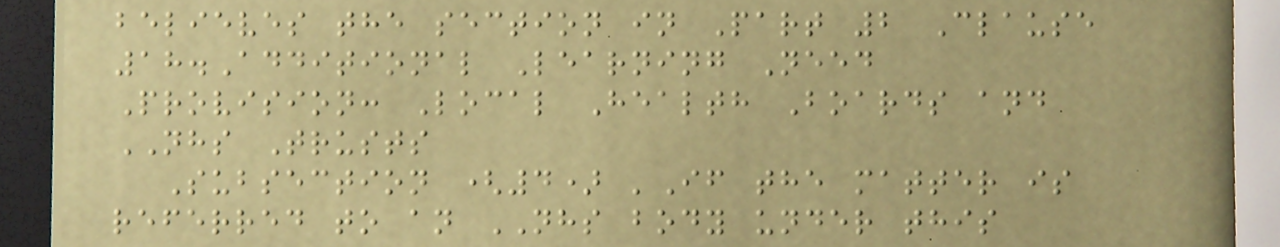believes the section in Part 2 Clause
18.Additional Learning Need
Provision: Local Health Boards and
NHS Trusts
Subsection (4) 'If the matter is
referred to an NHS body under this
